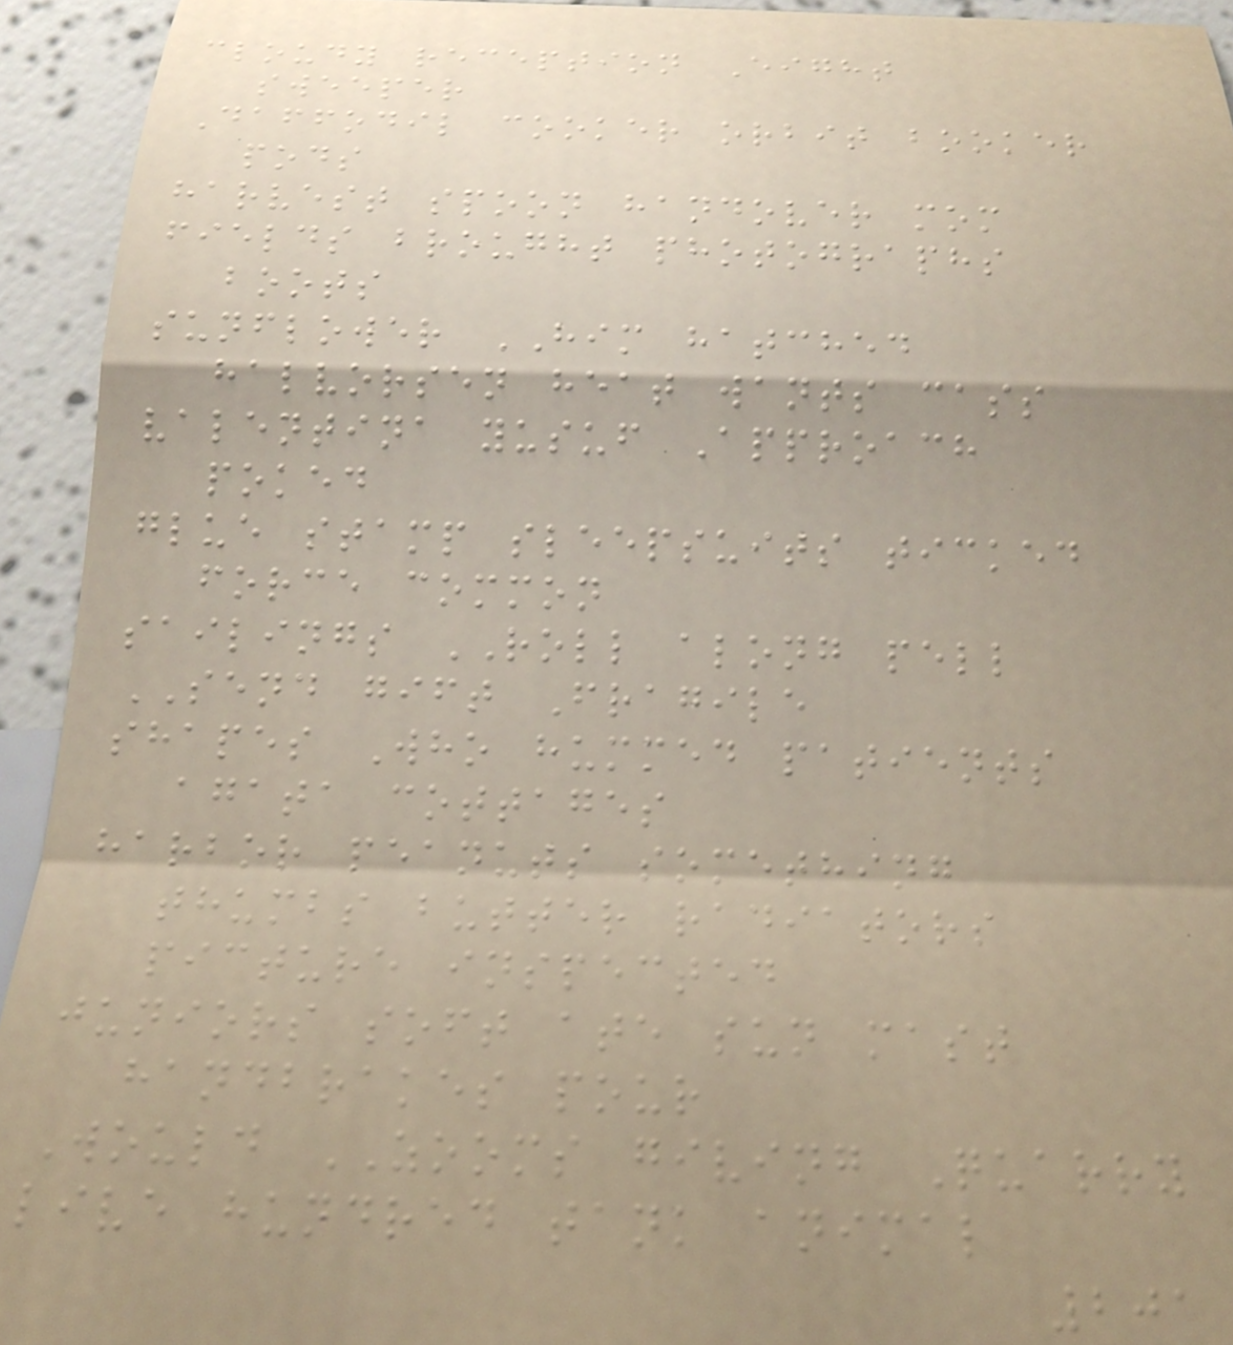cloudy reception Eight
sweeper
Daffodil cooker orbit booker
pods
harvest spoon handover mom
fields brought photographs
boots
sunflower HIM hatched
halvorsen heat wants cass
valentina yusuf Approach
poked
glue stamp sleepsuits ticked
force common
sailings ROLL along pell
SEND gift Fragile
shapes Who hummed patients
agata cottages
harbor peanuts something
thumbs butter radiators
picture inspected
juniors soft ate sun mast
handbrakes pour
Would ZOOMS giving Quarry
live hundred tank animal
201
